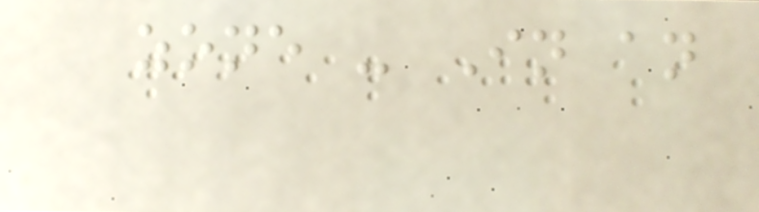zone - In an
